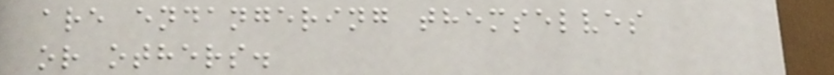are endangering themselves
or others.
